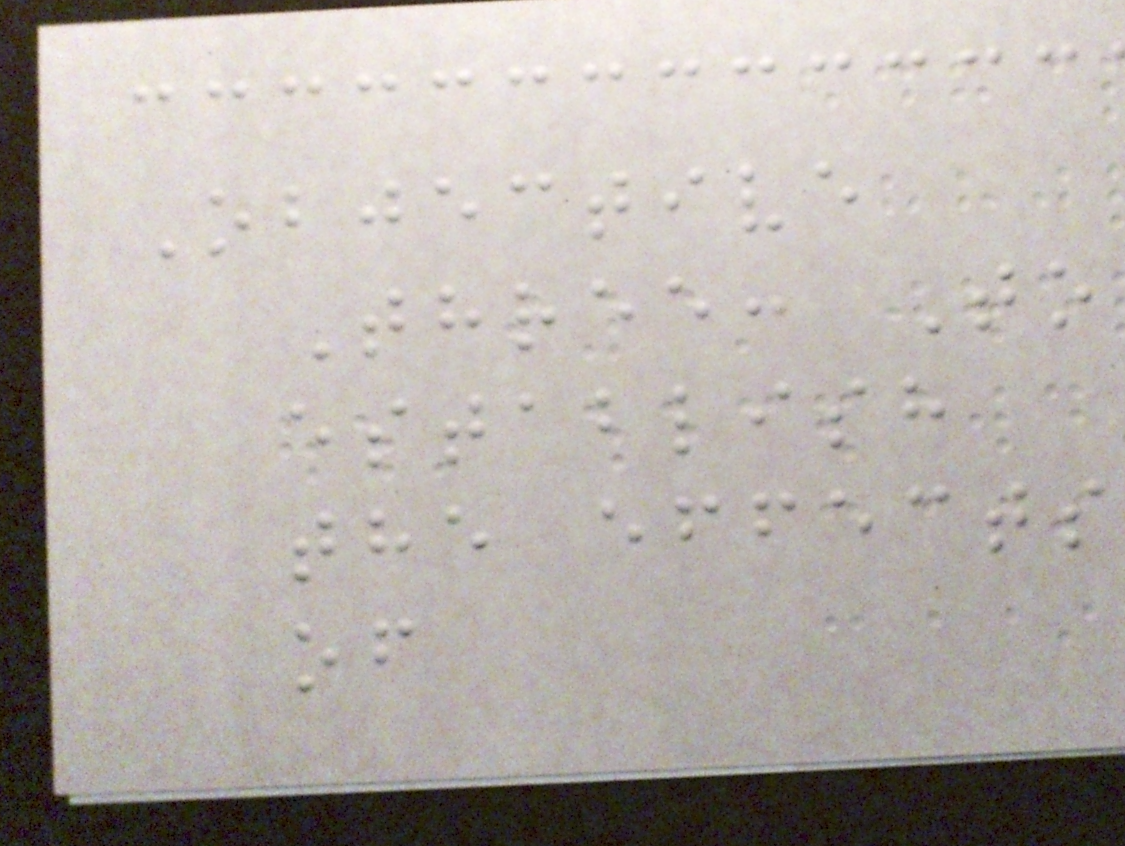Objective
Three: To
establish
the effects
of
